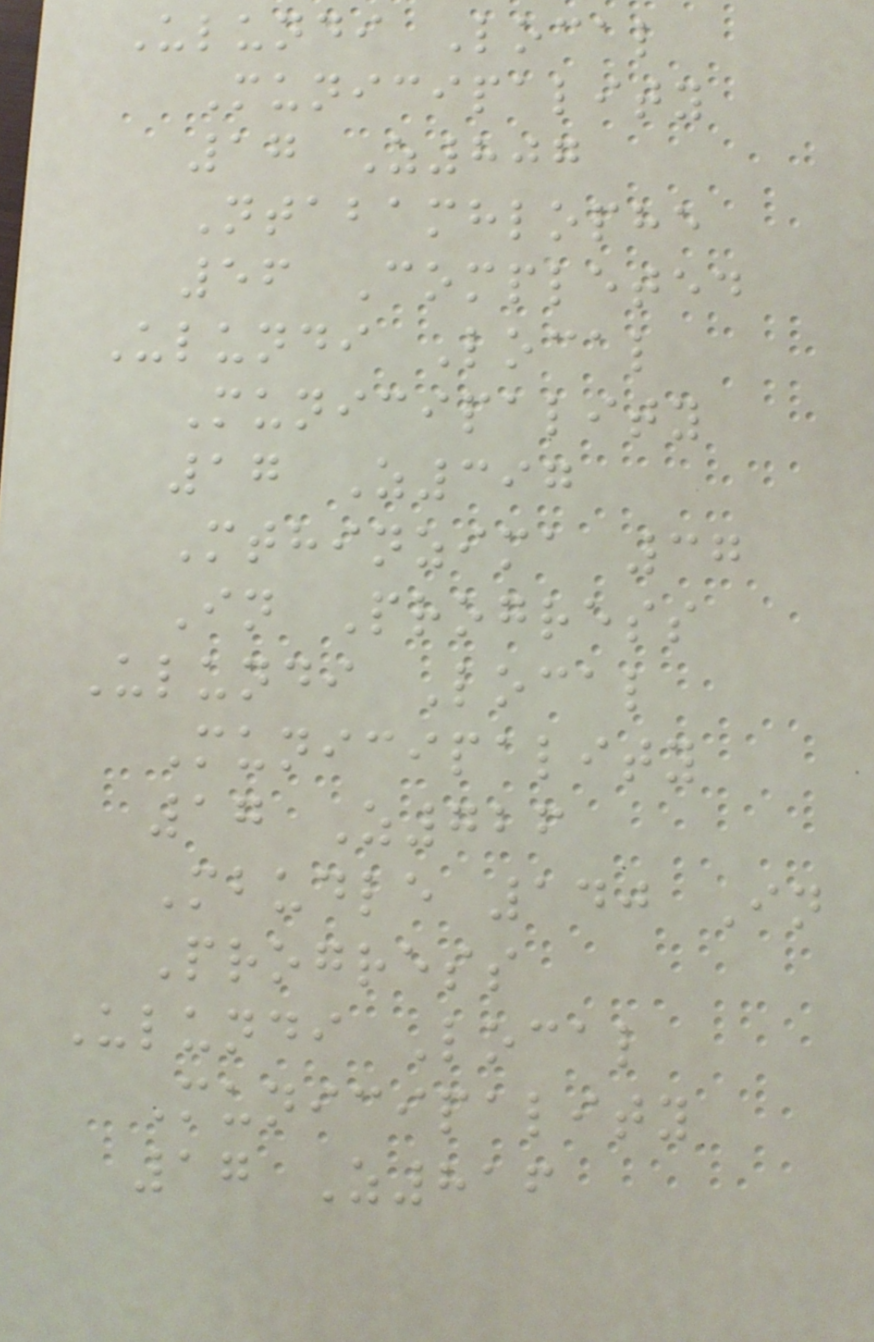Ulundi Local
Municipality
17 Z807
Ntabamhlophe
56 Completed
Ulundi Local
Municipality
17 Z397
Mthinzima 37
In Progress
Ulundi Local
Municipality
17 Z726
Mbudle 140 In
Progress
Ulundi Local
Municipality
17 Z816
